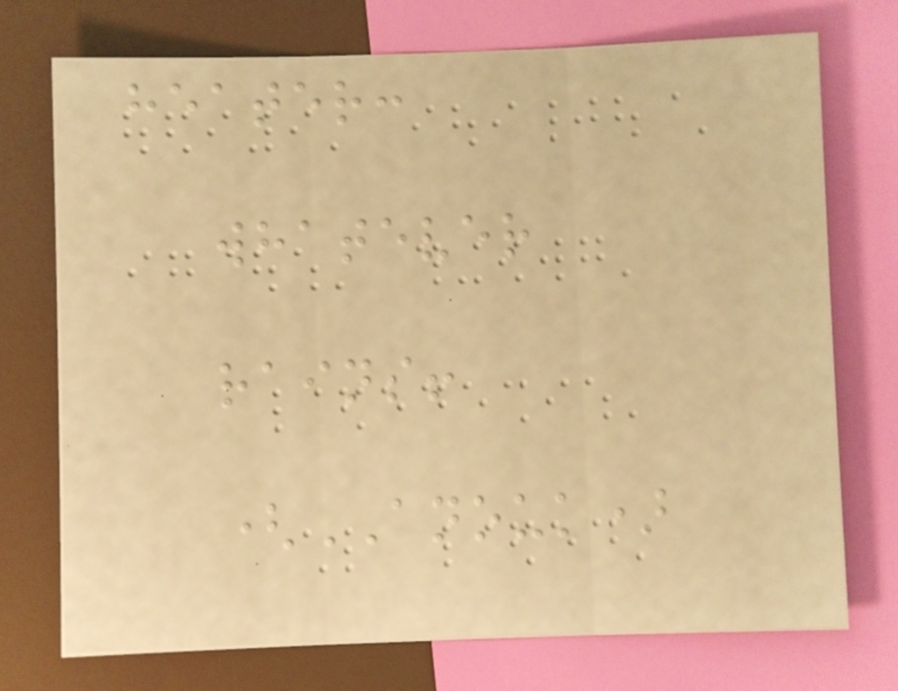heater:
whatever
rains!
(ANOUK)
